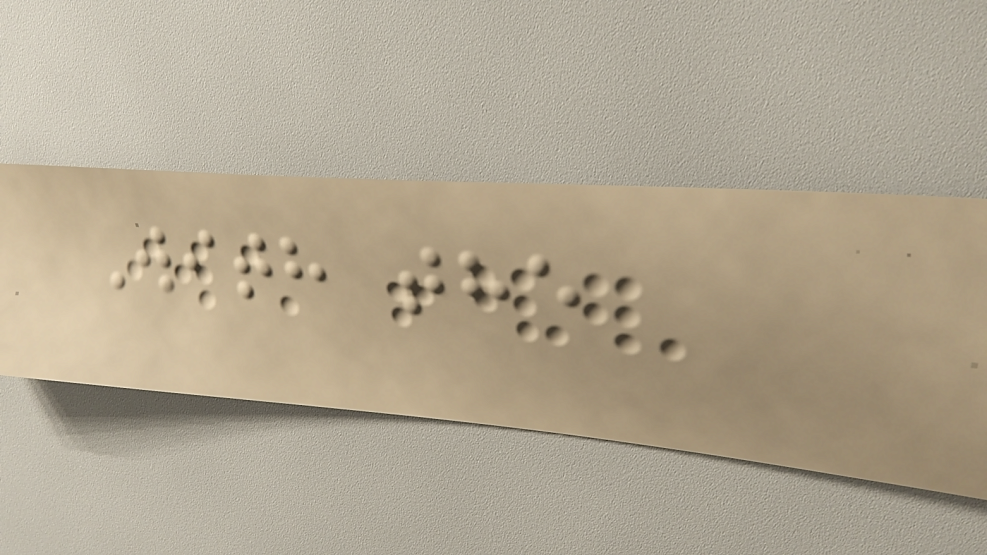With the
